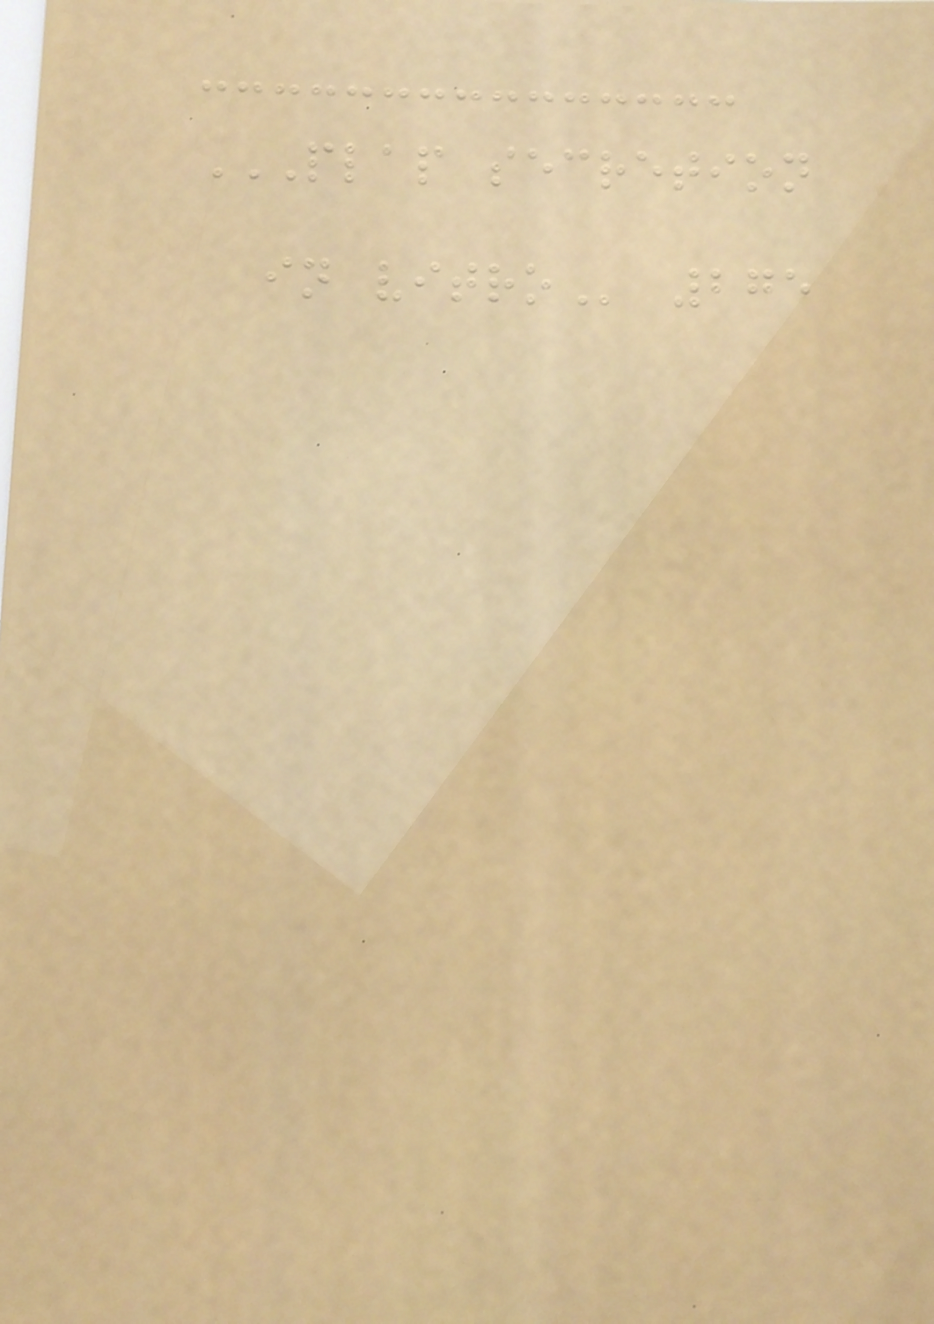PLAP SECRETION
IN VITRO 275
